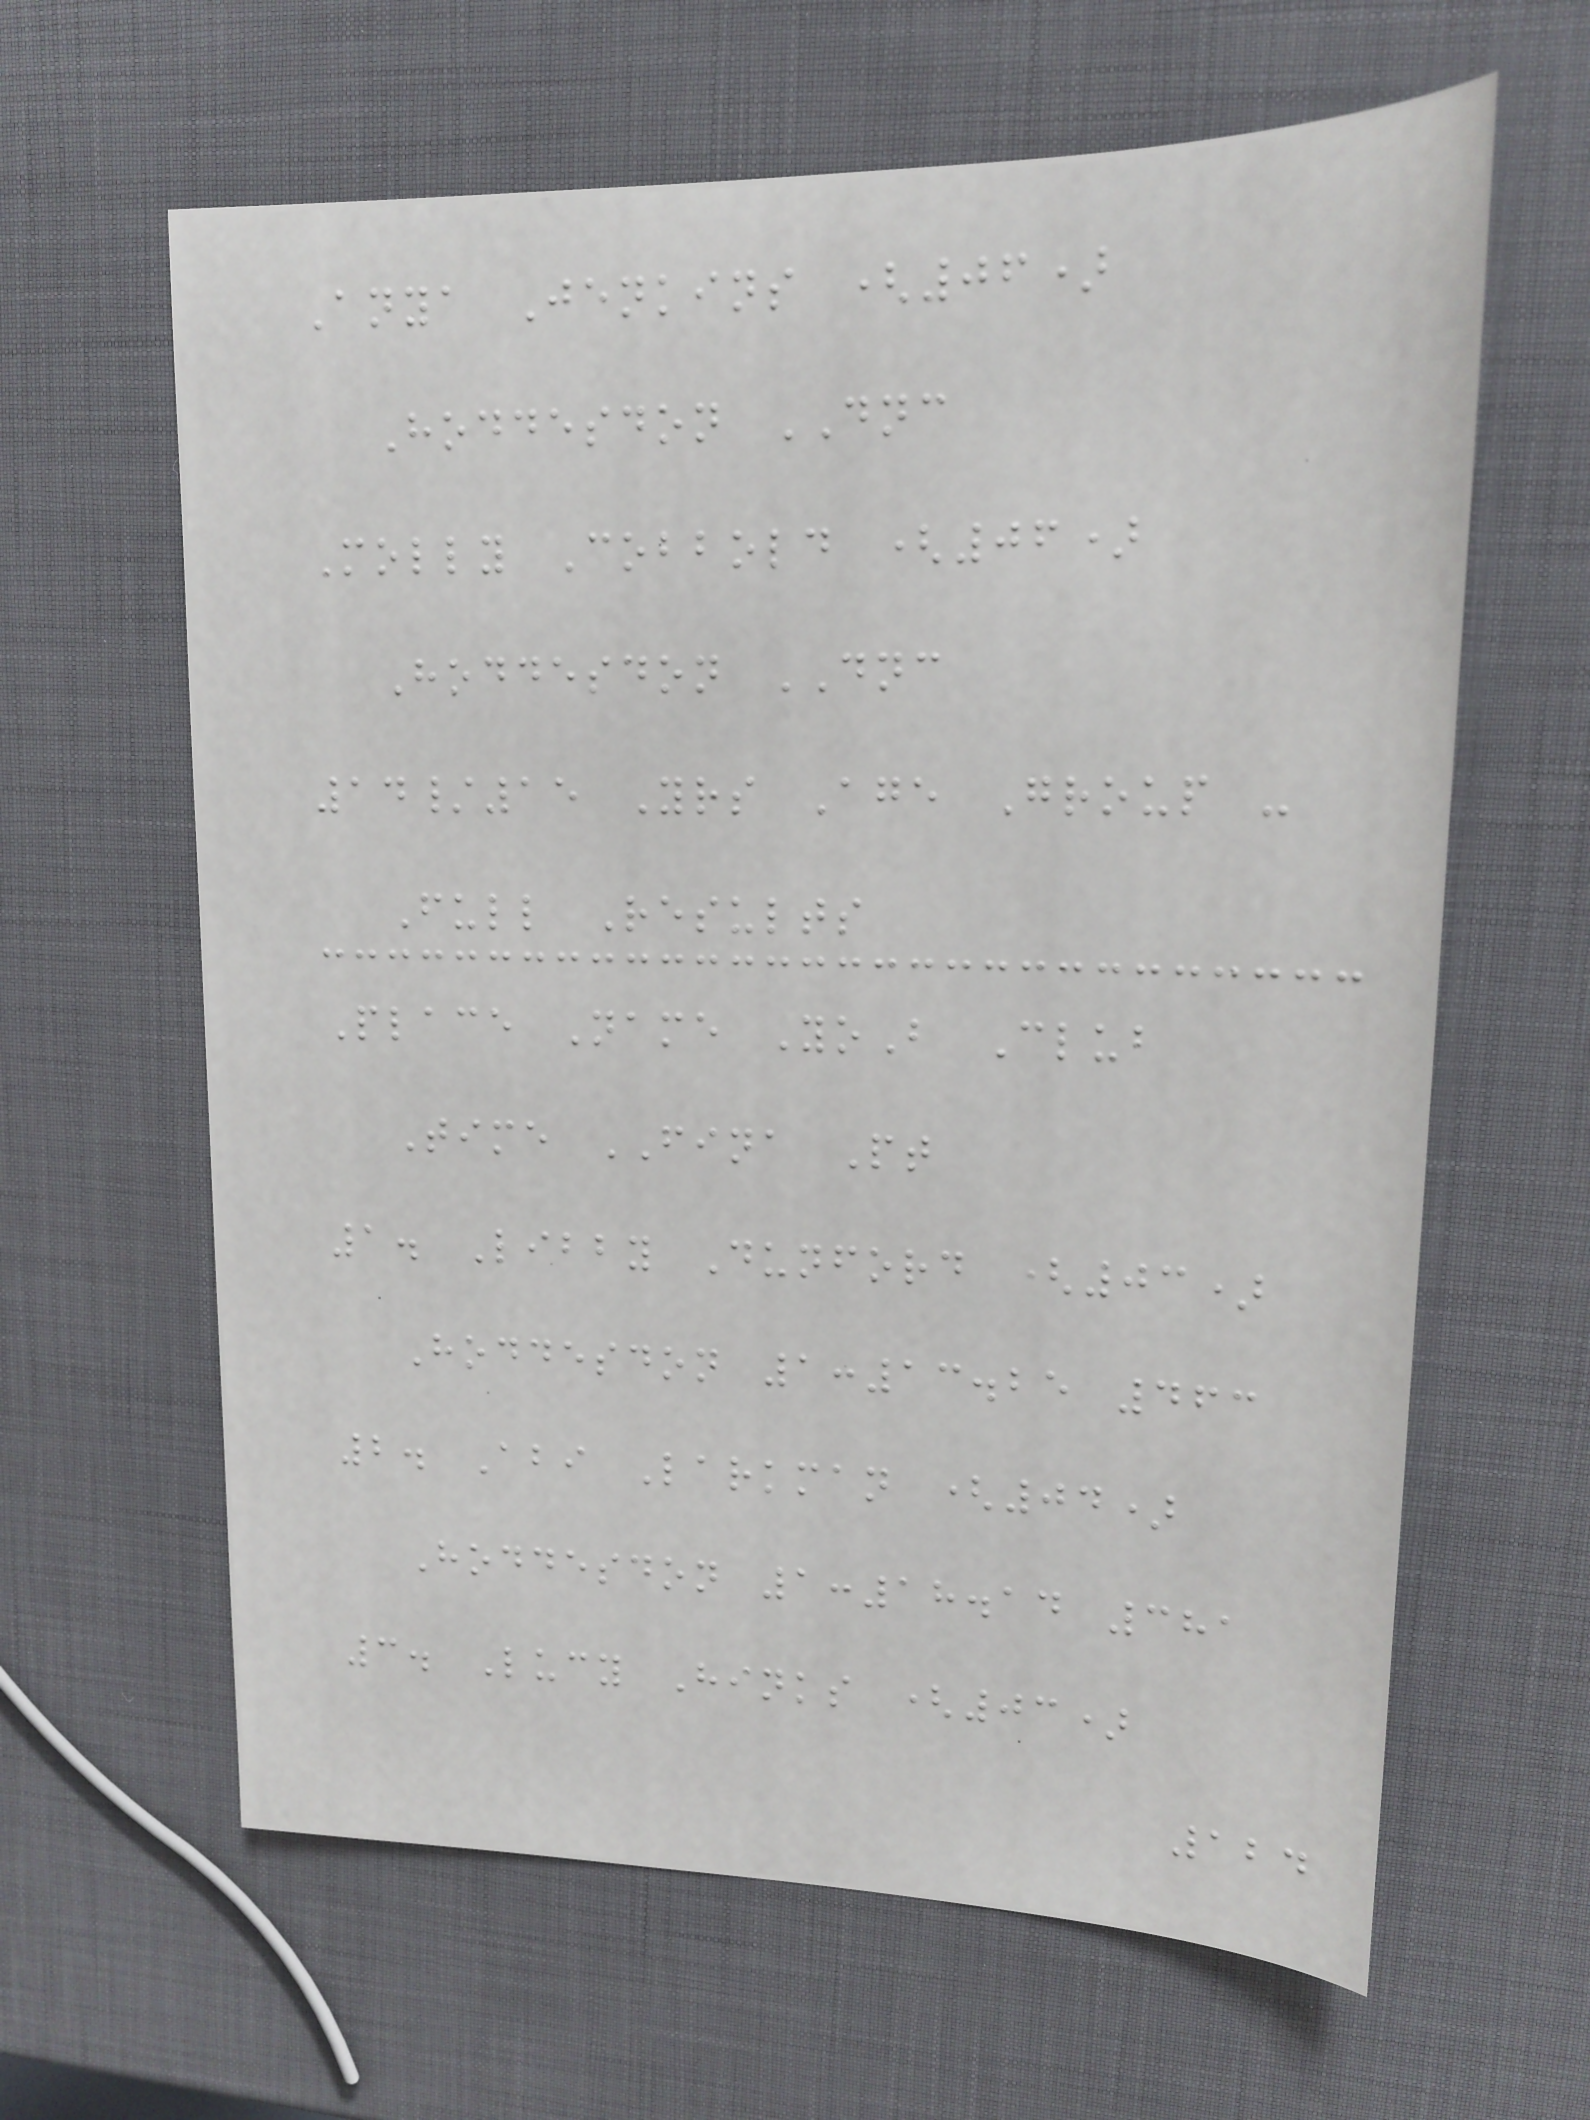Anya Jenkins (06)
Hoddesdon DNC
Molly Cobbold (06)
Hoddesdon DNC
14/15 Yrs Age Group -
Full Results
Place Name YoB Club
Time FINA Pt
1. Libby Dunford (03)
Hoddesdon 1:13.25 463
2. Abi Larkman (04)
Hoddesdon 1:18.14 381
3. Lucy Hinks (03)
124
